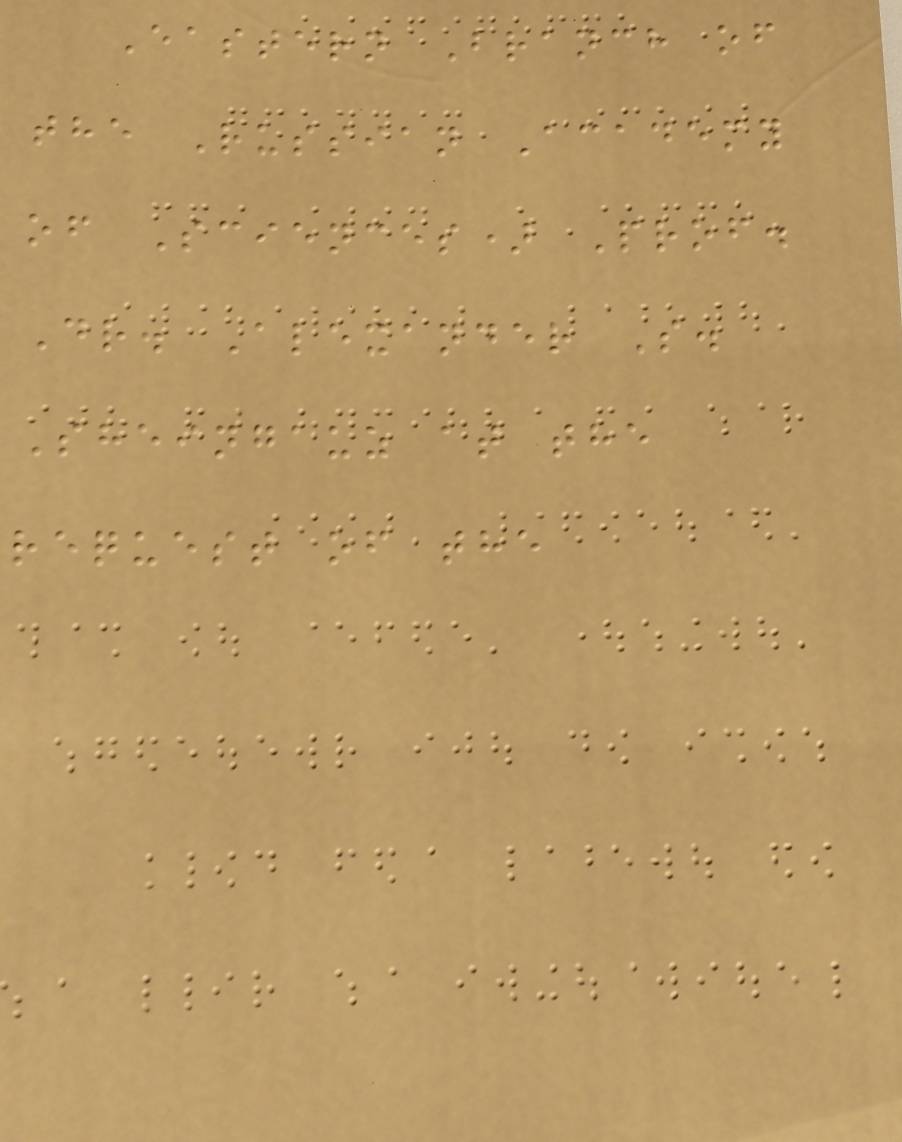Eastern Branch of
the Russian Academy
of Sciences) Prof.
Dr. Alexander S.
Sheingauz at the
request of the
